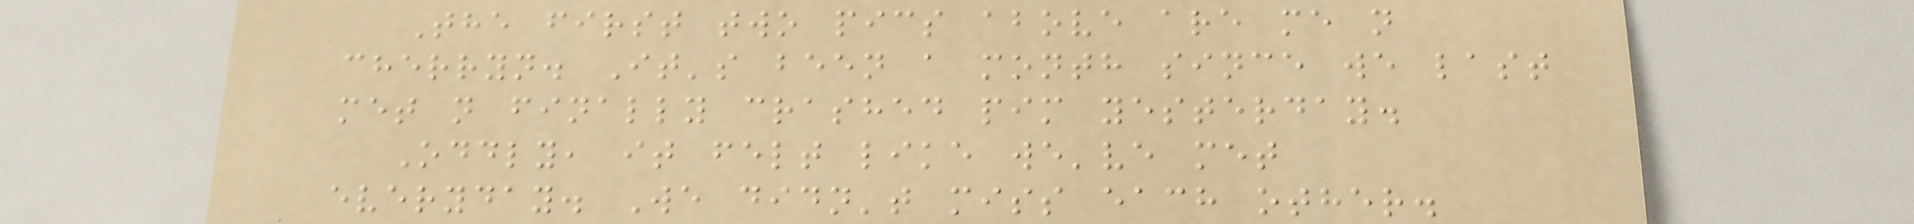The first two pics above are me n
cherryn. It's been a month since we last
met n finally crashed pim yesterday.
Oddly, it felt like we've met
everyday. We didn't miss each other.
